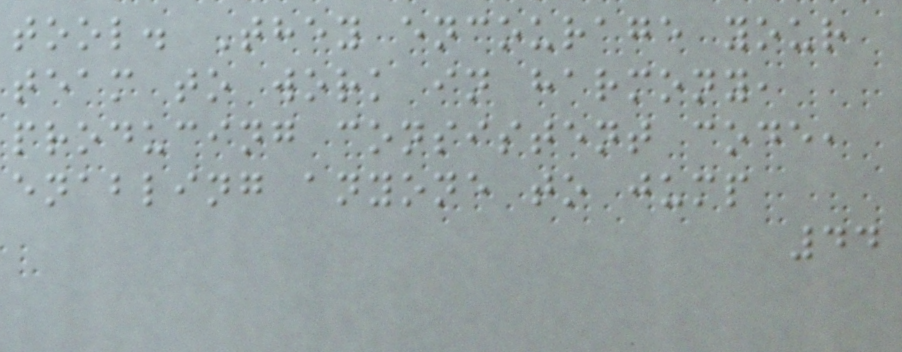tool. They encourage your
team to work in harmony,
producing consistent code,
enabling anyone to jump
44
